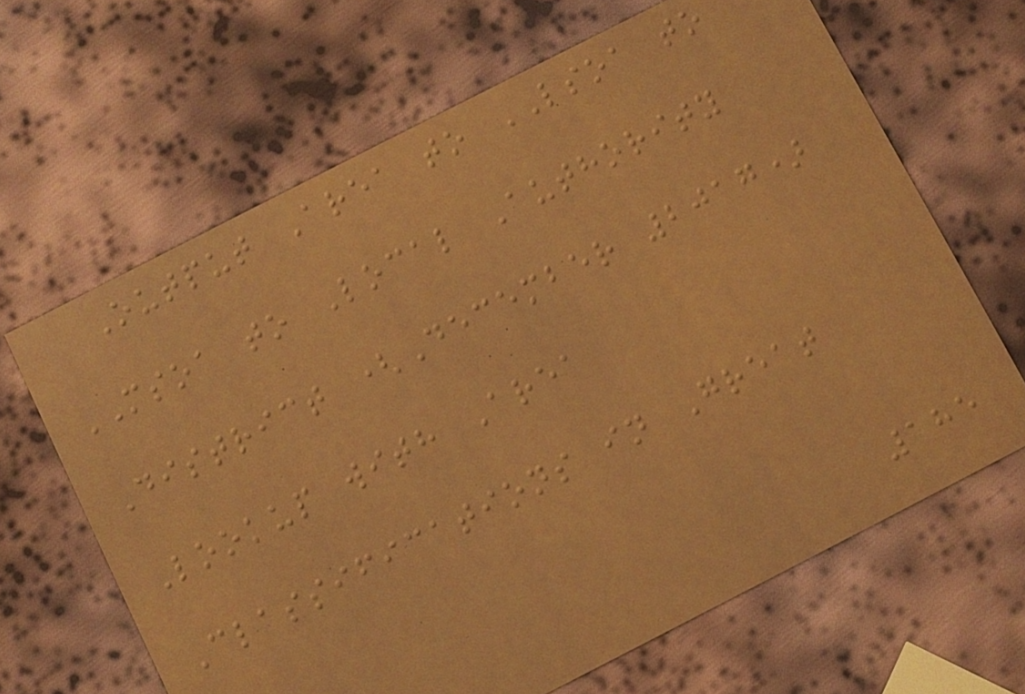Output Area to LSOA to
MSOA to Local Authority
District (December 2017)
Lookup with Area
Classifications in Great
185
